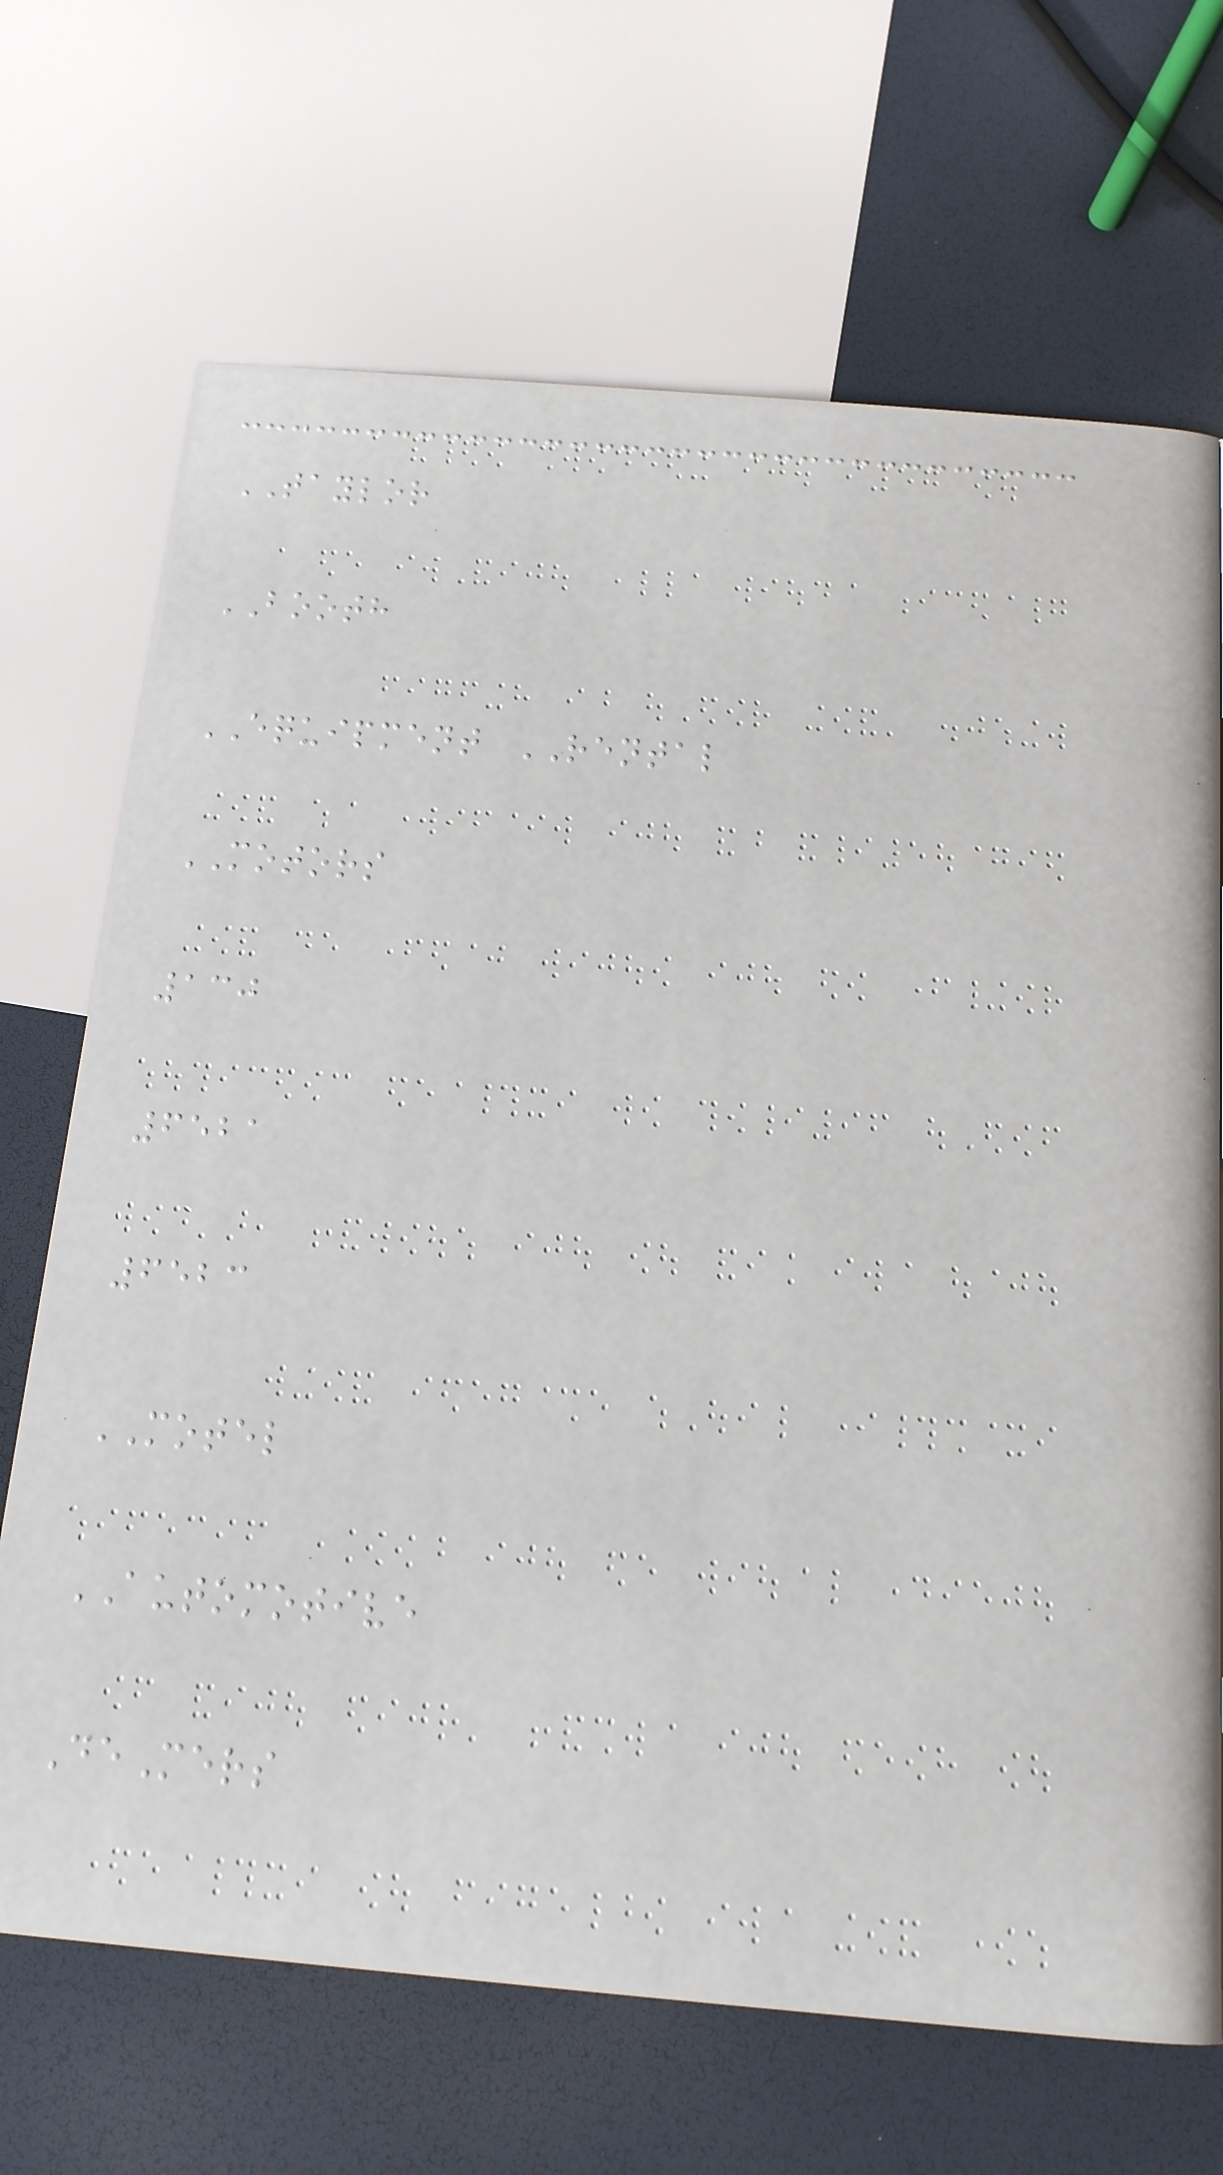TAYLOR
BOOTH
EQUIPMENT RENTAL
MOTORS
130
6521
6523
MOTEL
AUTOMOTIVE
DeMers
